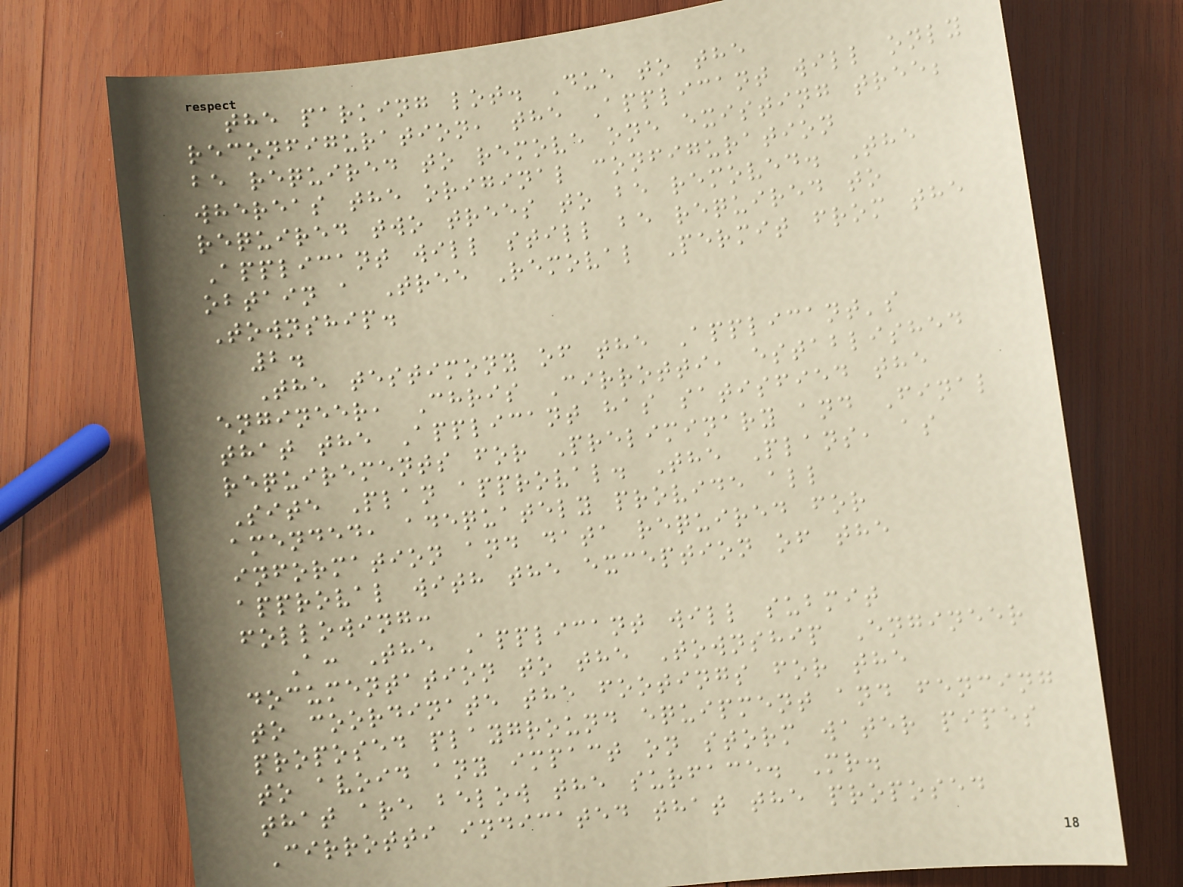the parking lot. Due to the
reconfiguration, the Applicant will only
be required to remove one existing tree;
whereas the original configuration
required two trees to be removed. The
Applicant will still be required to
obtain a Tree Removal Permit from the
Township.
2.
The testimony of the Applicant's
engineer, Chris Cirrotti, established
that the Applicant has satisfied the
requirements for Preliminary and Final
Site Plan approval. The Plans, as
amended, adequately provide all
information and data required for
approval with the exception of the
following:
A: The Applicant will submit
documentation to the Township Engineer
to coordinate the footings for the
proposed playground equipment and fencing
to avoid any impact on storm water pipes
that are below the surface. Mr.
Cirrotti indicated that the proposed
